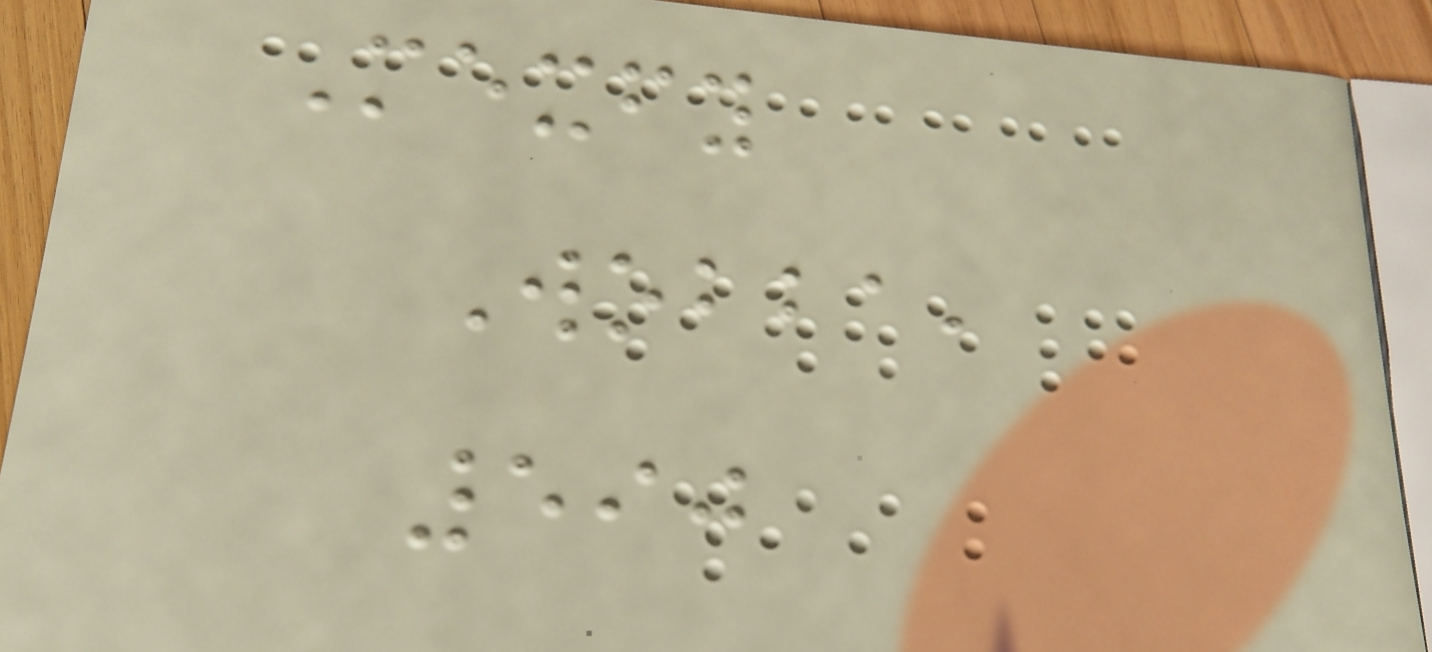Mexfy
Wobba,
590
